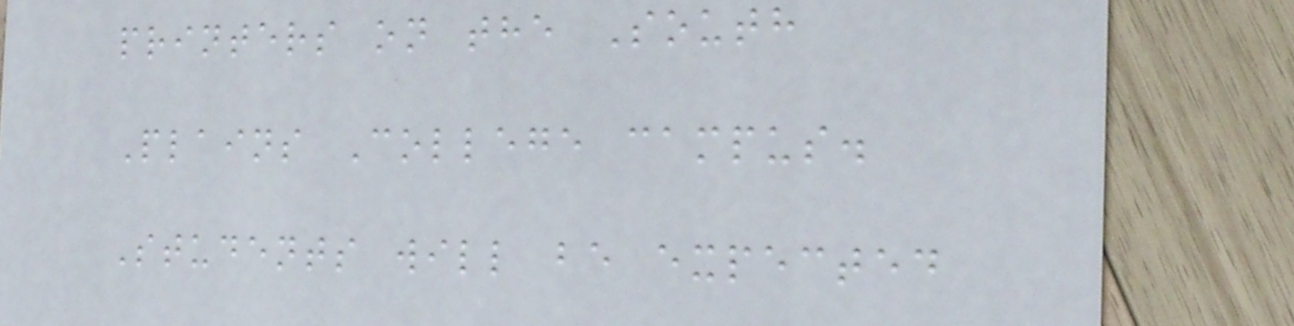printers on the South
Plains College campus.
Students will be expected
